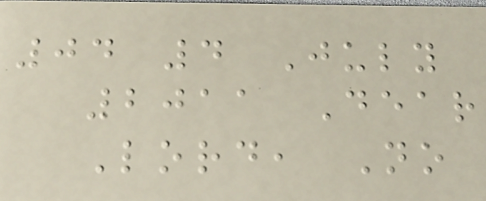04 4 July
2011 Dear
Lord, No
